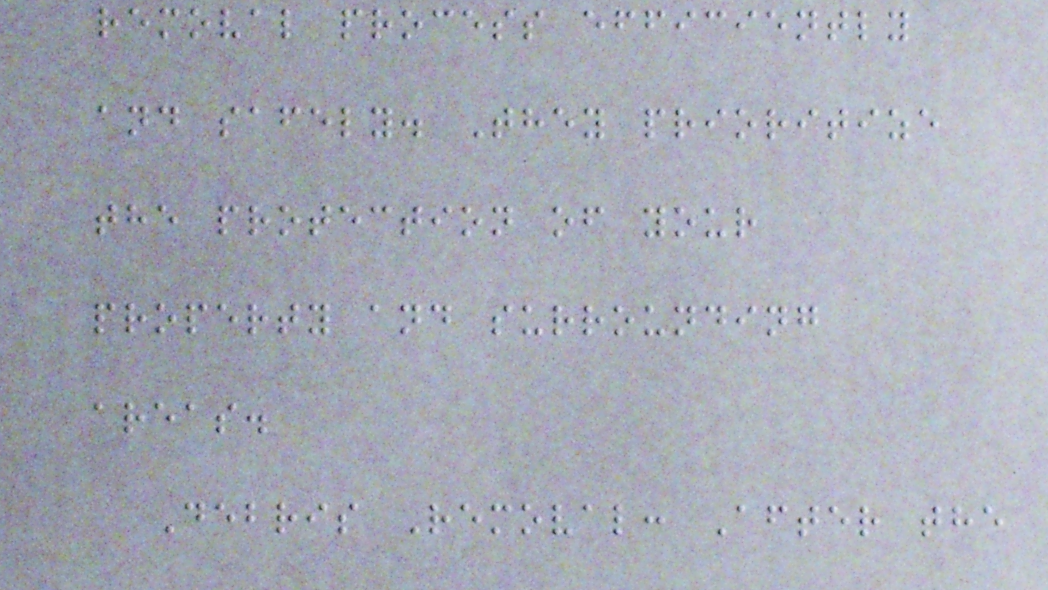removal process efficiently
and safely. They prioritize
the protection of your
property and surrounding
areas.
Debris Removal: After the
